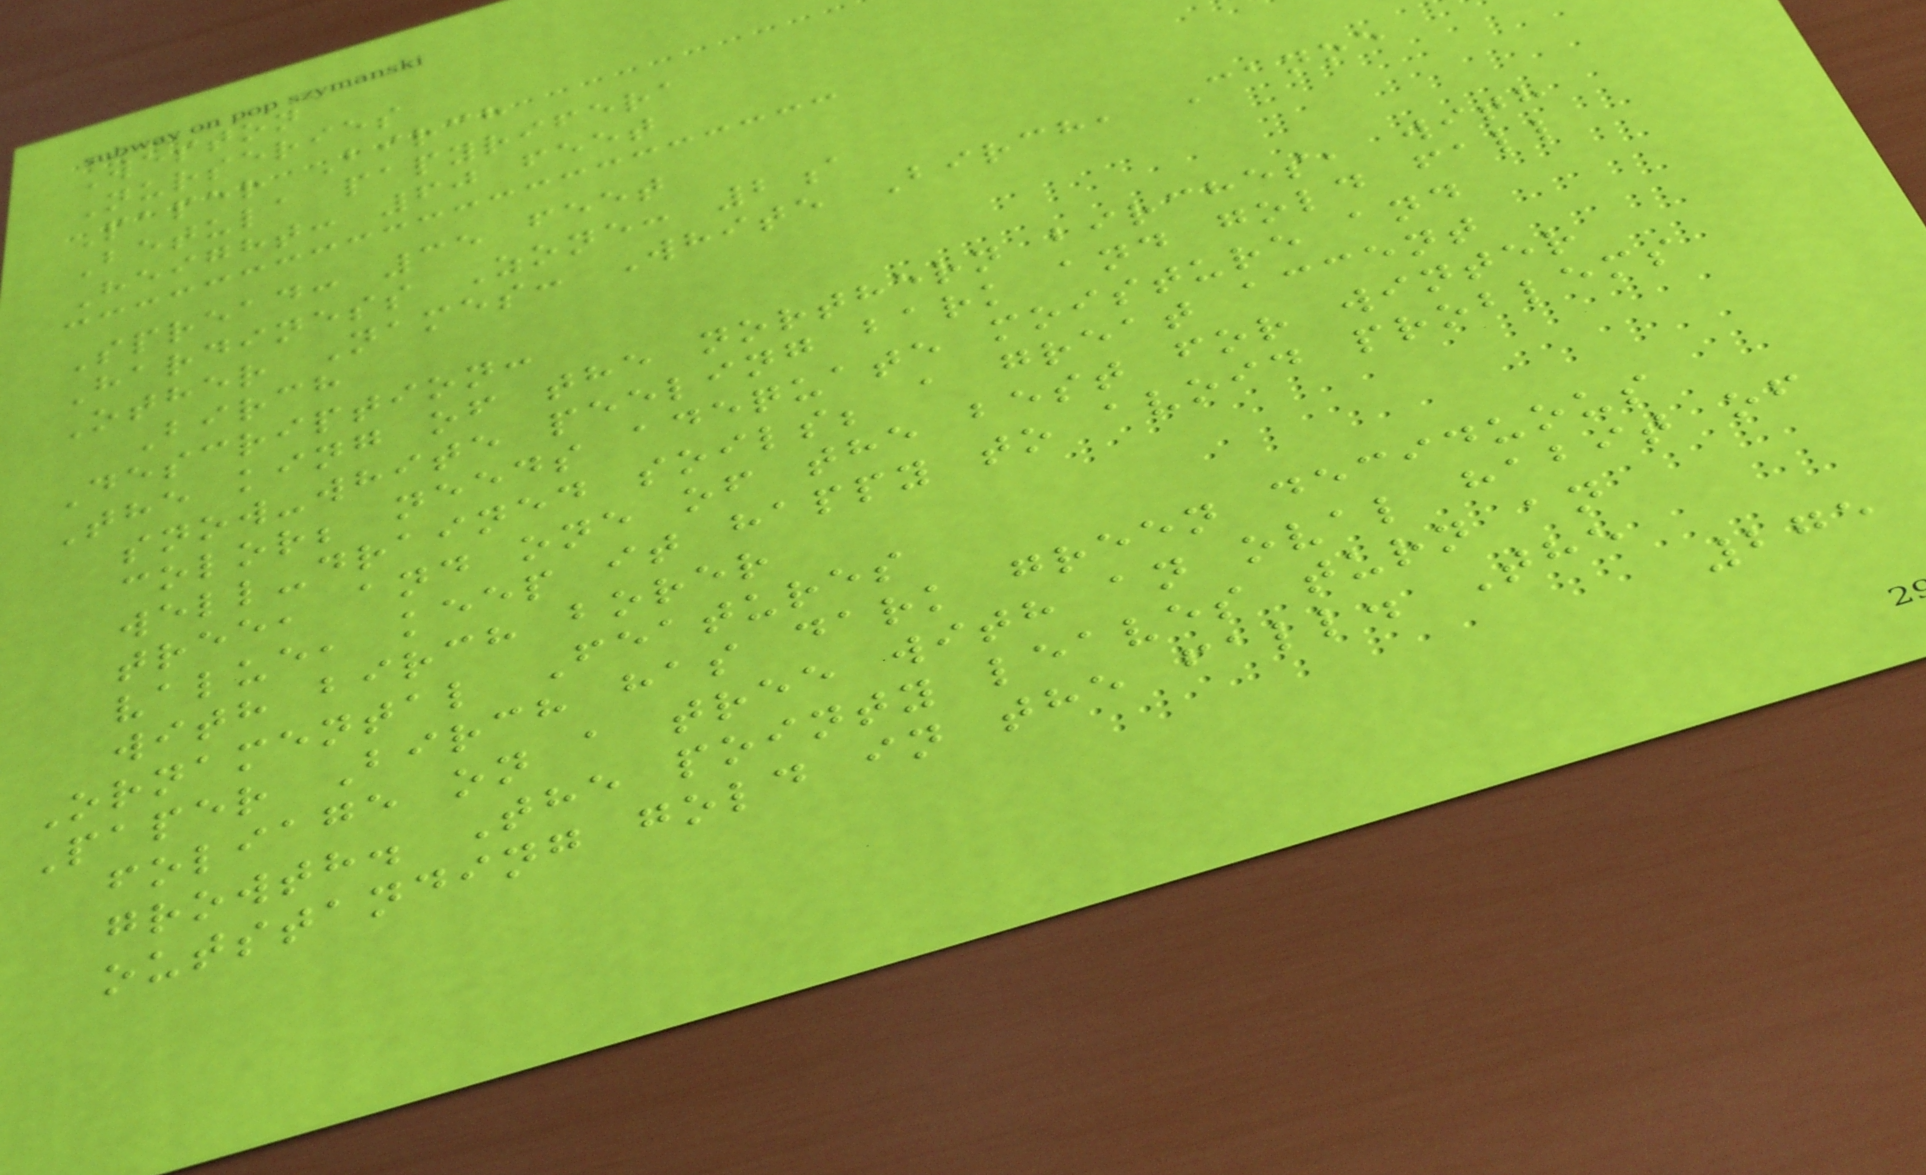Weston
Nurseries
Paper Birch
Betula papyrifera
Height: 60 feet
Spread: 35 feet
Hardiness Zone: 2a
Other Names: White Birch, Canoe
Birch
Description:
The king of the northern birches, with
snow-white peeling bark and gold fall
color; needs adequate moisture and
well-drained soils; a great accent
tree, and one of the best for winter
value, keep it happy to avoid problems
with birch borer
Ornamental Features
Paper Birch has dark green deciduous
foliage on a tree with an oval habit of
growth. The pointy leaves turn an
outstanding gold in the fall. The
275
